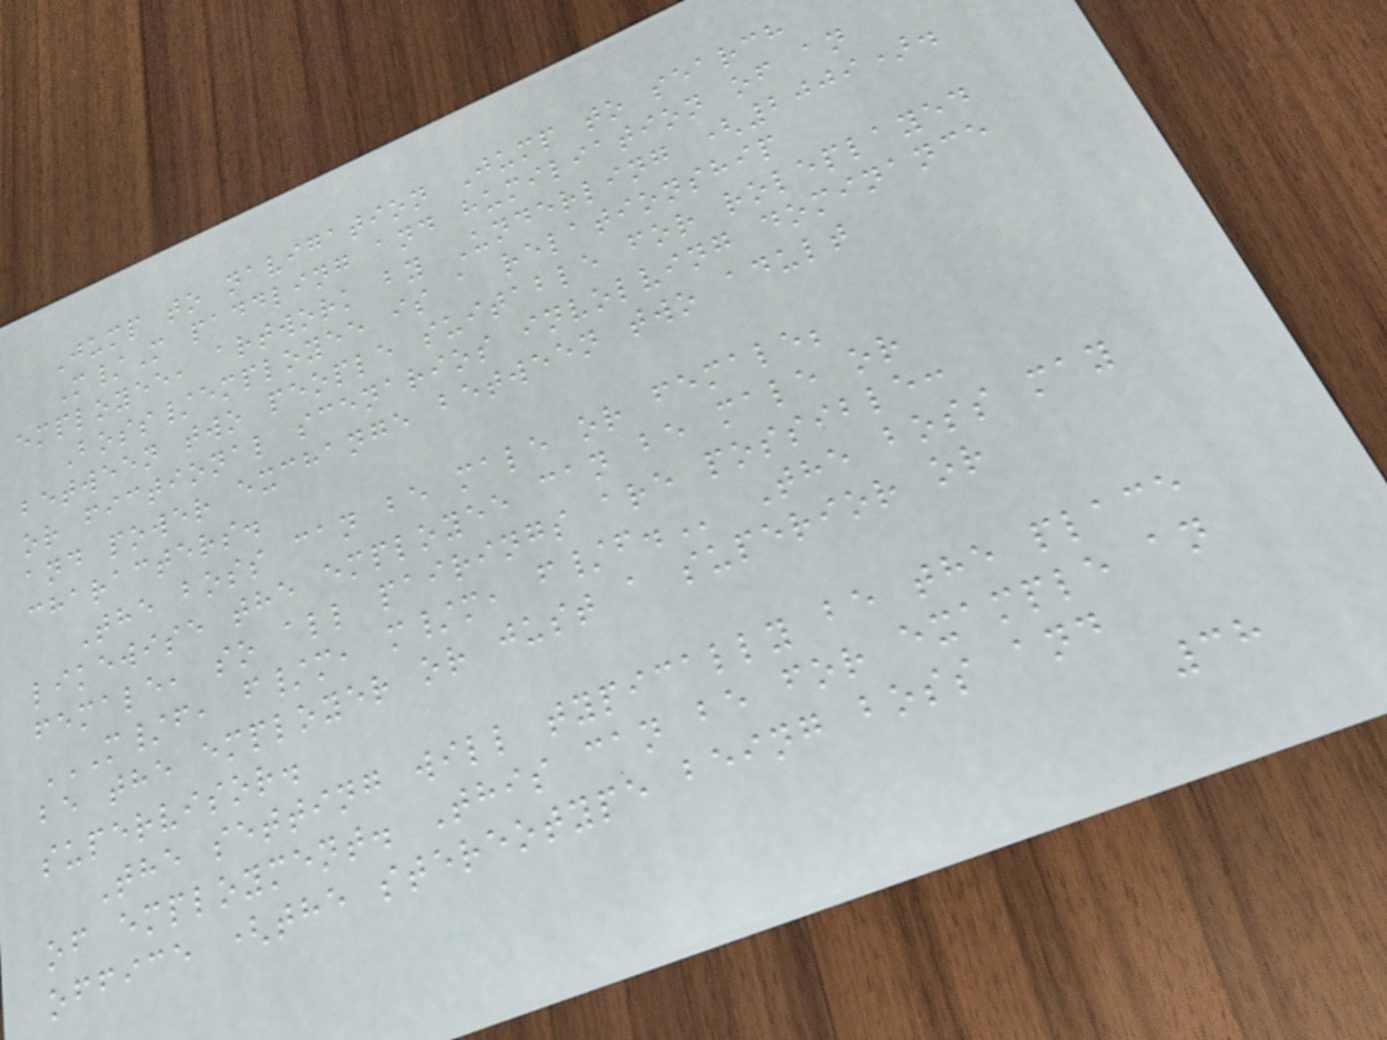Jump to navigation Jump to search
M/M paddling and humiliation of an
employee, artwork by Underling (2009).
Boss/employee is a relationship
between two people suitable for roleplayed
or fictional scenarios involving dominance
and power exchange between two adult
characters.
The boss can be male or female;
likewise the employee can be male or
female, so all pairings are possible:
M/F, F/M, M/M, F/F. The boss may
be the employer or just a superior or
supervisor.
The setting will typically be the place
of employment. This can be for example an
office (the stereotype being boss and
38
